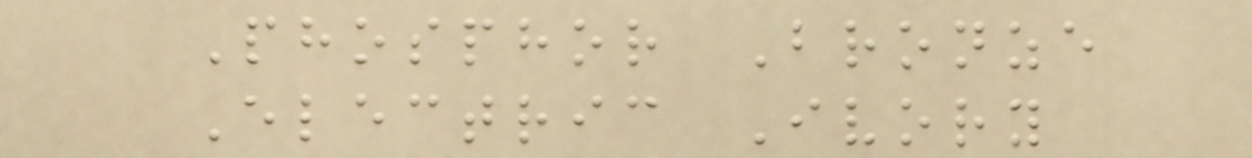Phosphor Bronze
Electric Ivory
